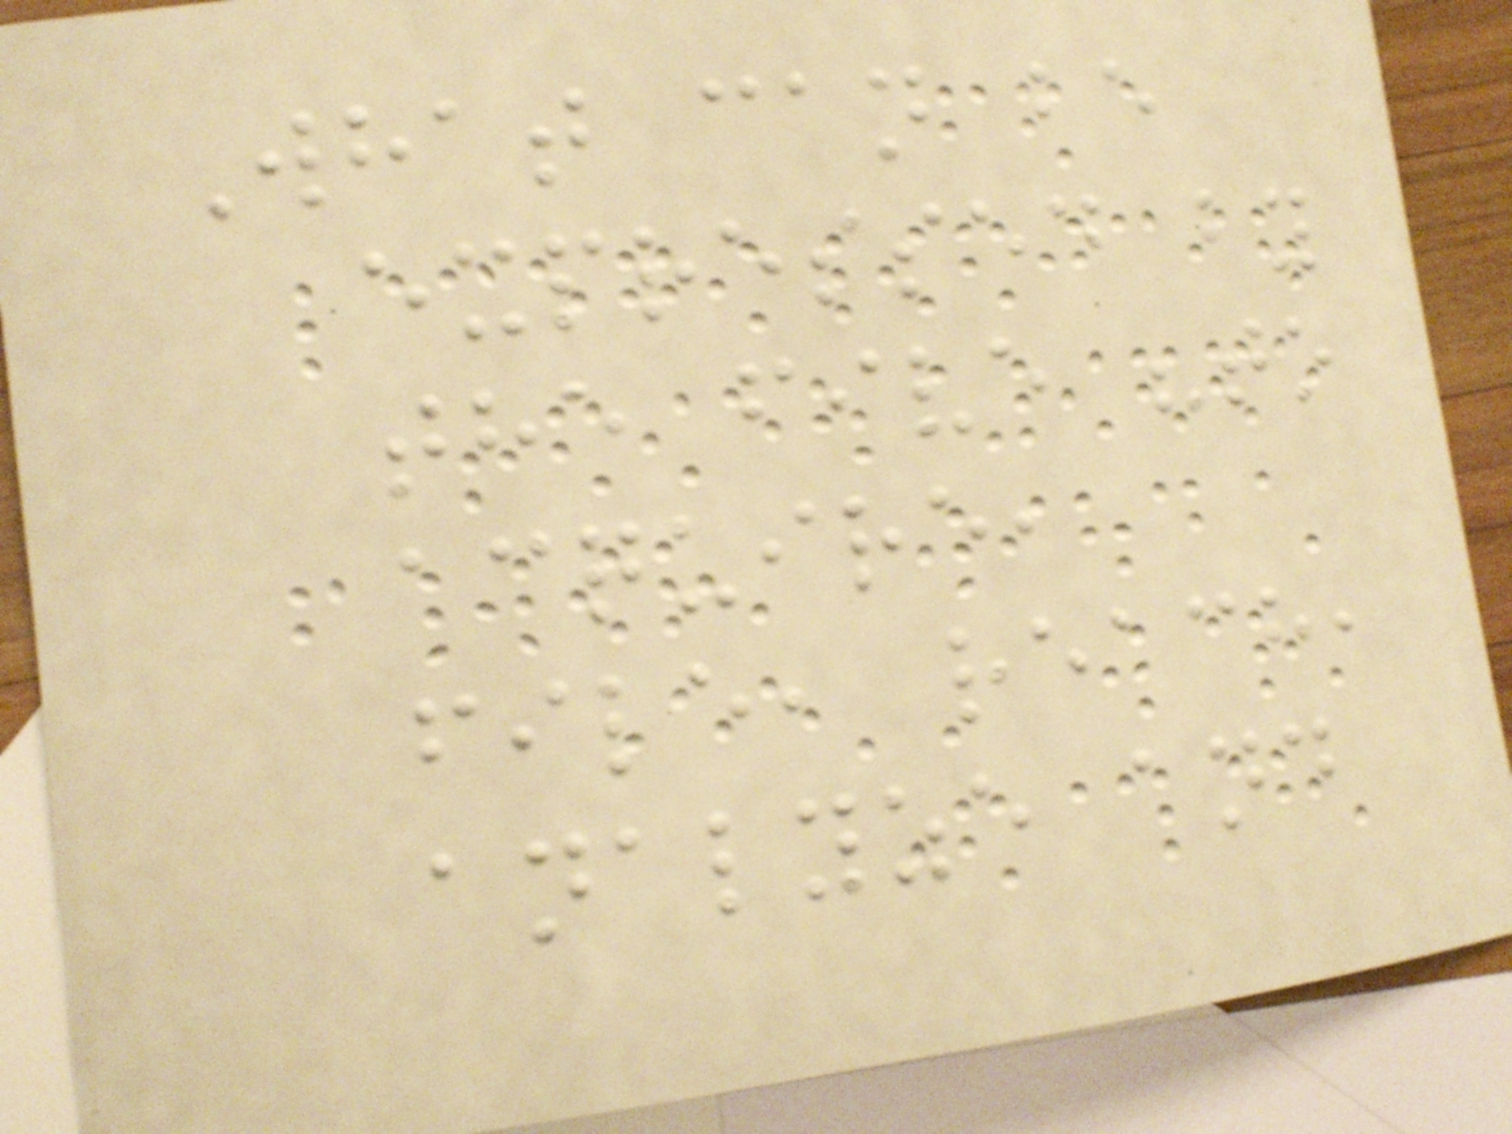What can be
expressed by
the five "to
acquire,
file, reach,
analyze and
